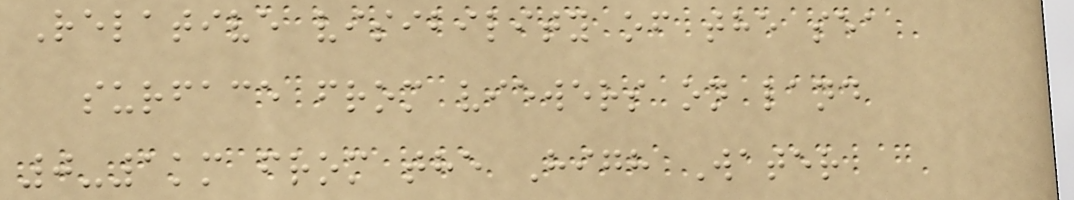Relative visibility of the sea
surface from viewers on land
0-1km from the High Water
